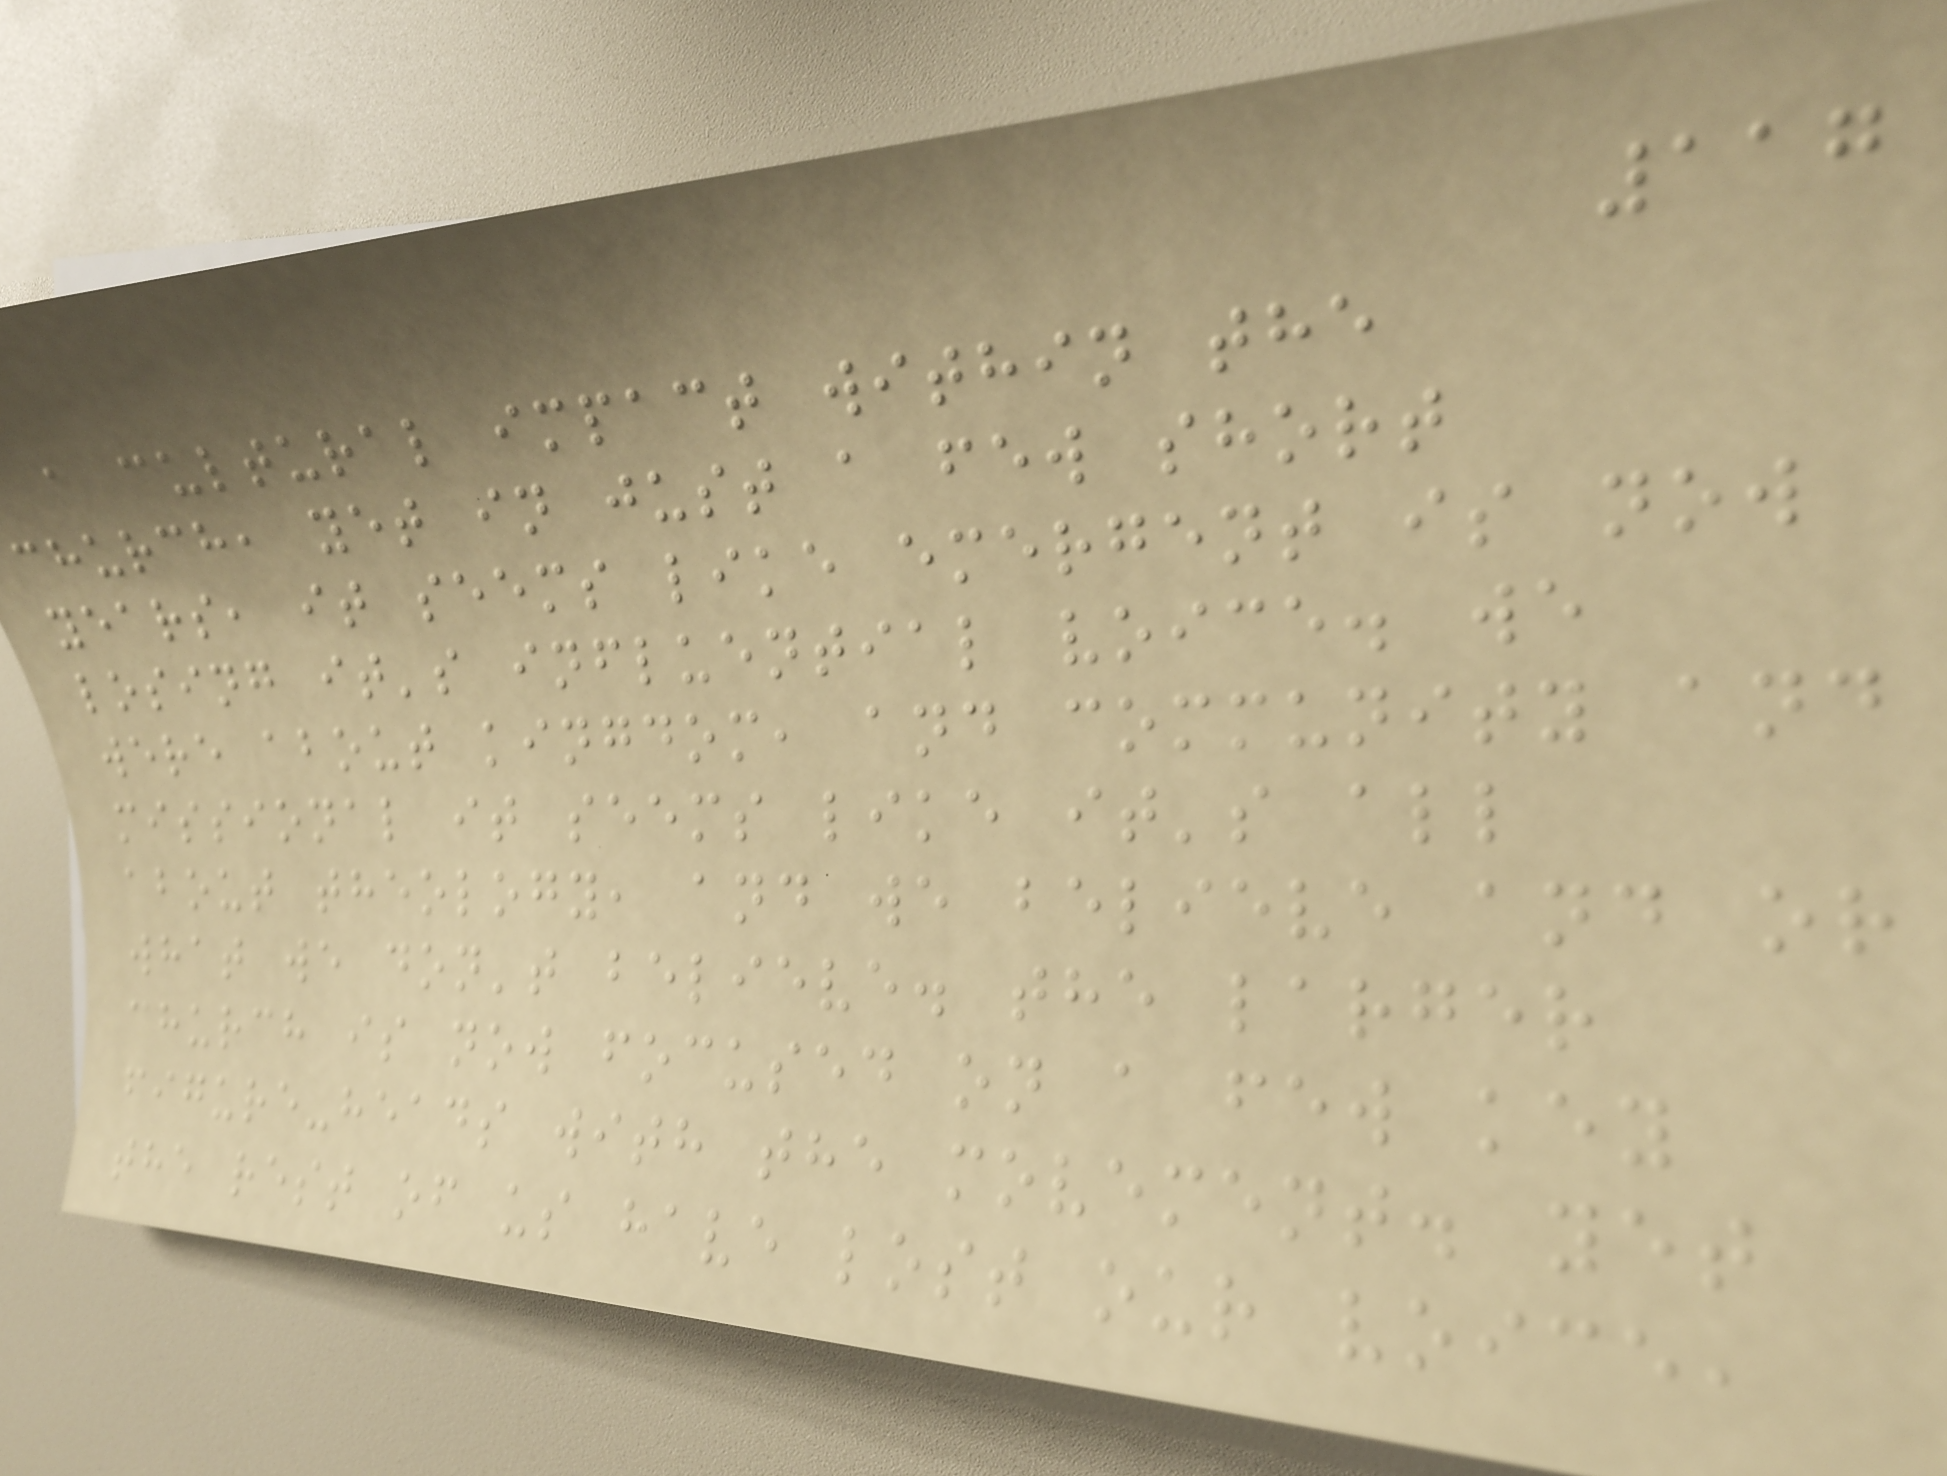117
a cultural impact within the
church, yet in just a few short
years, it seems like emergent is now
losing it's influential voice. we
were about kingdom, and community and
missional it seems like it's all
about theology, and we believe and or
what we don't believe. the larger
church is now focused on a few key
figure-heads with the movement. yet
the rest of us have lost our voice,
